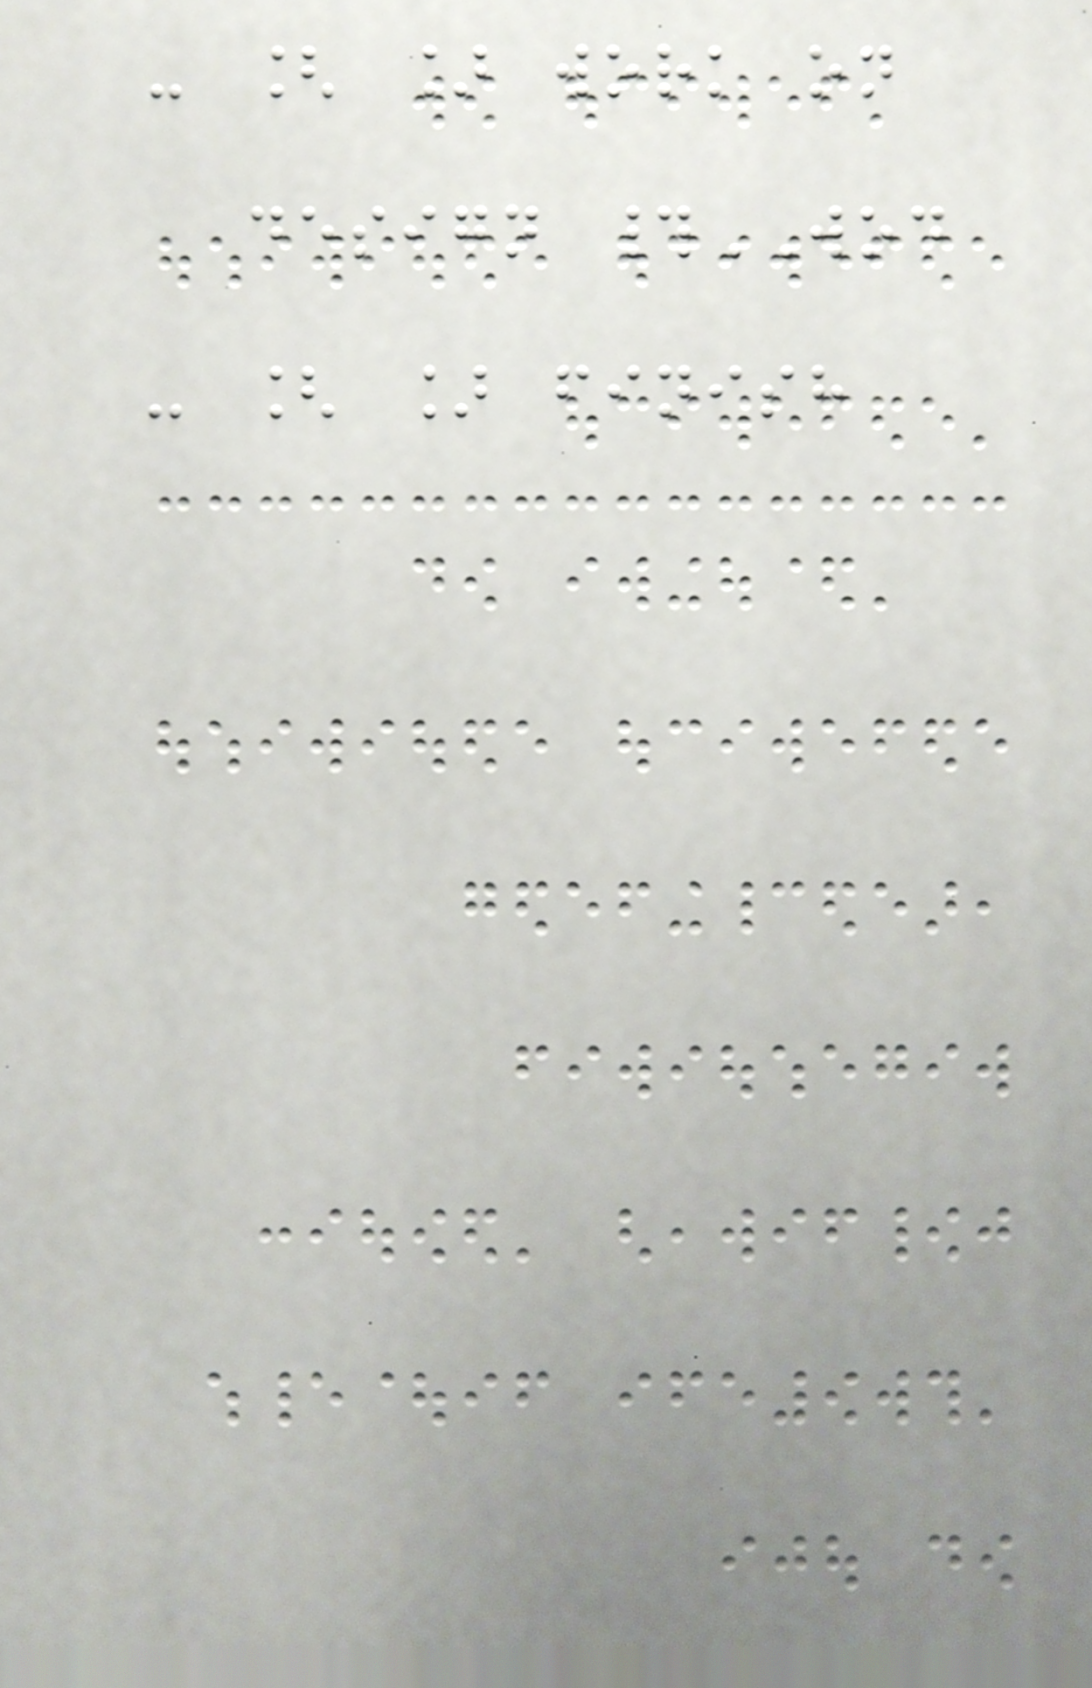- [ ] work on
design #WOD
- [ ] finish
